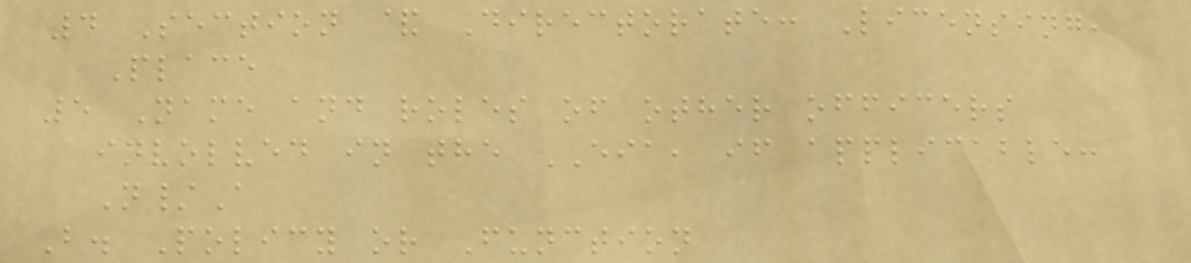4 Section & Directorate: Licensing,
Place
5 Name and roles of other officers
involved in the EIA, if applicable:
N/A
B. Policy or Function
